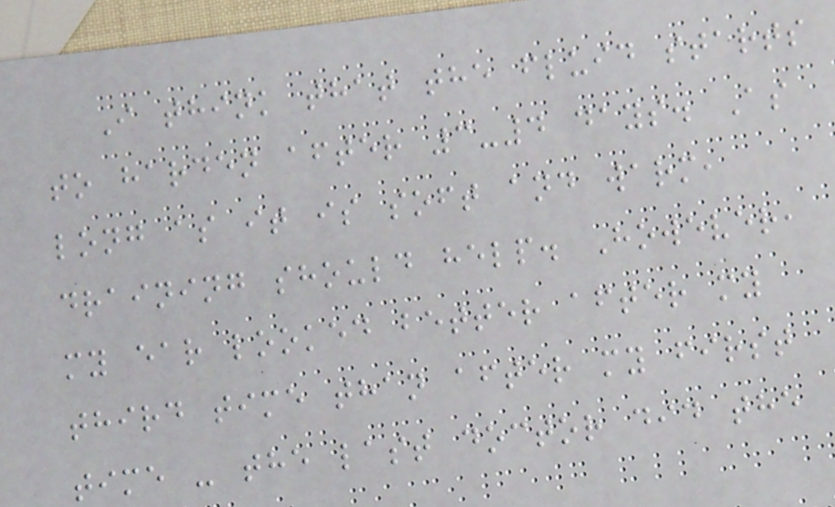I think that the fluid starts
to harden after 3-4 days. As
long as it is soft and warm,
draining should help. However,
my ear looked better after my
third time than after my first
time - the last doctor did the
